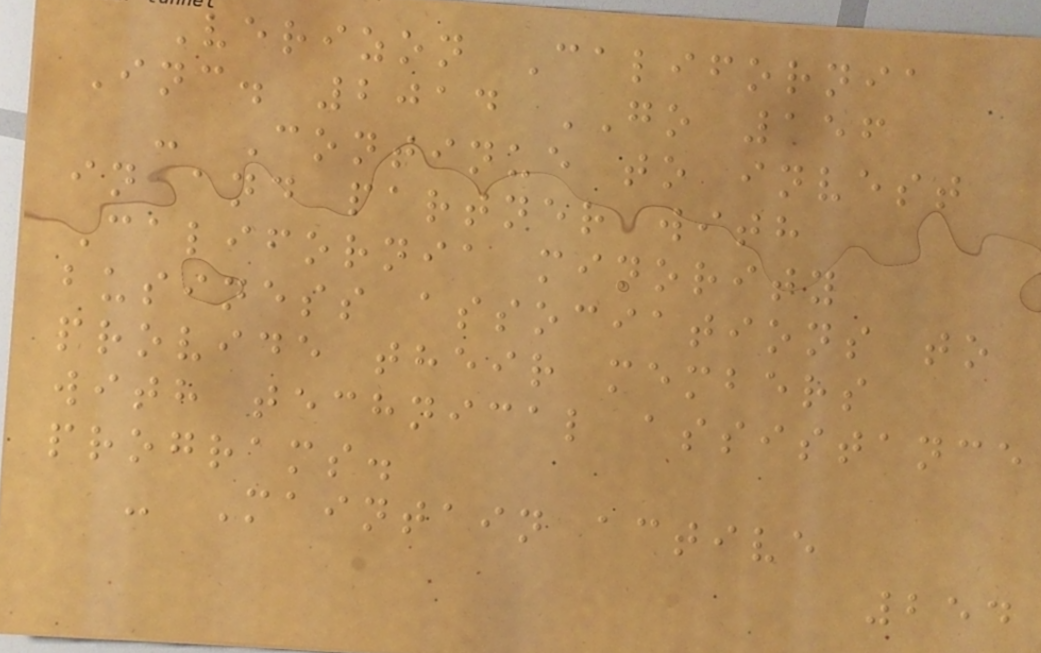Verizon California
Inc. 2014 GO 156
- Continue to invest
in and partner with
California minority
business associations to
provide their members
with technical assistance
programs.
- Maintain active
254
